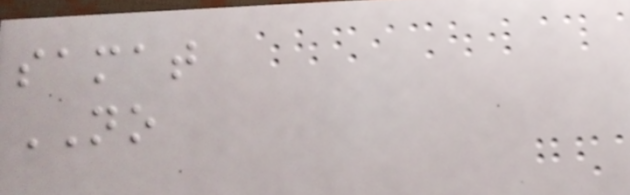samat
NO
